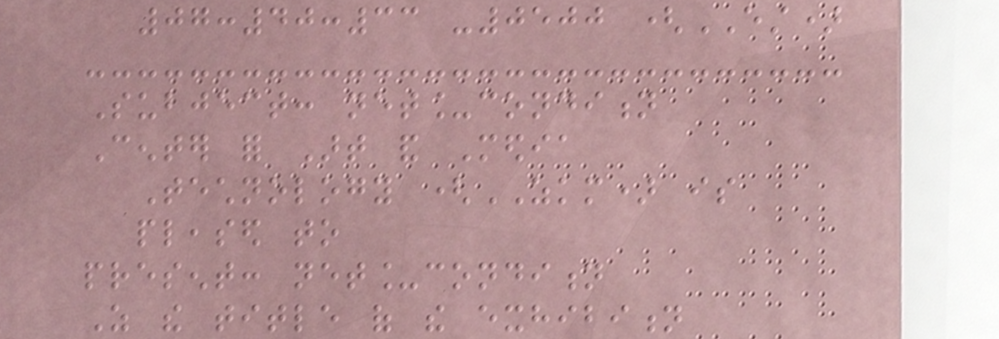07:40:33 -0500 (EST)
Subject: net_condition
Center for Art and Media
Technology (ZKM) is
pleased to
present: net_condition
As the title of the exhibition
